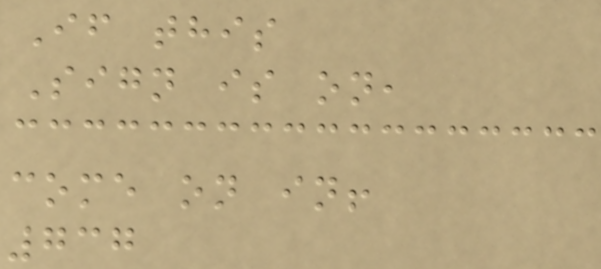If this
Sign is on,
come on in!
737
